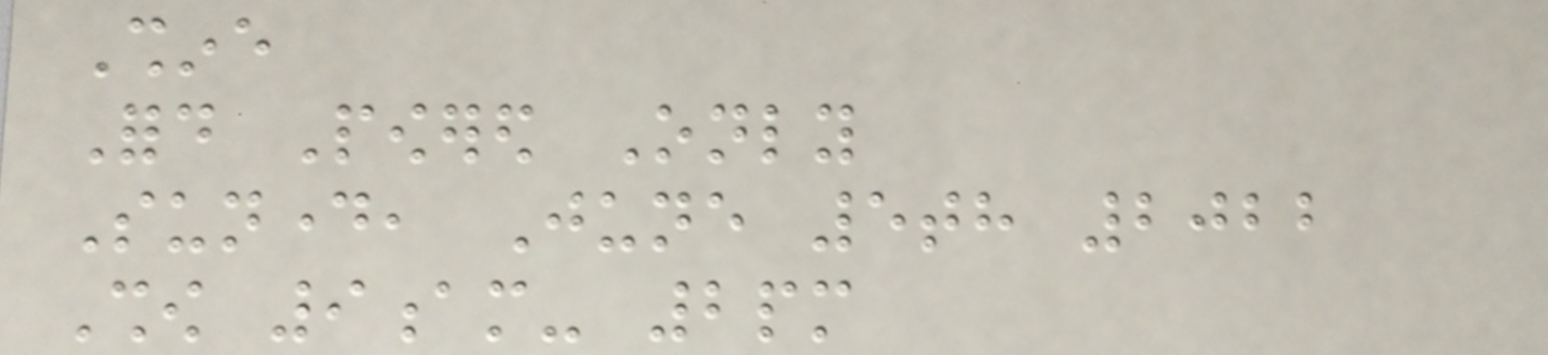Shine
Ford Powered Only
Sunday, June 5th 2022
Show 9am- 2pm
